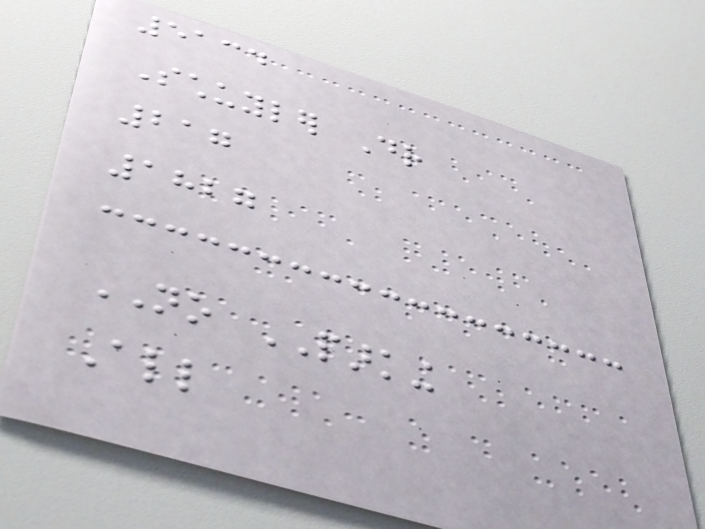5134
Schuyler Dr
217
1827
NO PARKING
All
